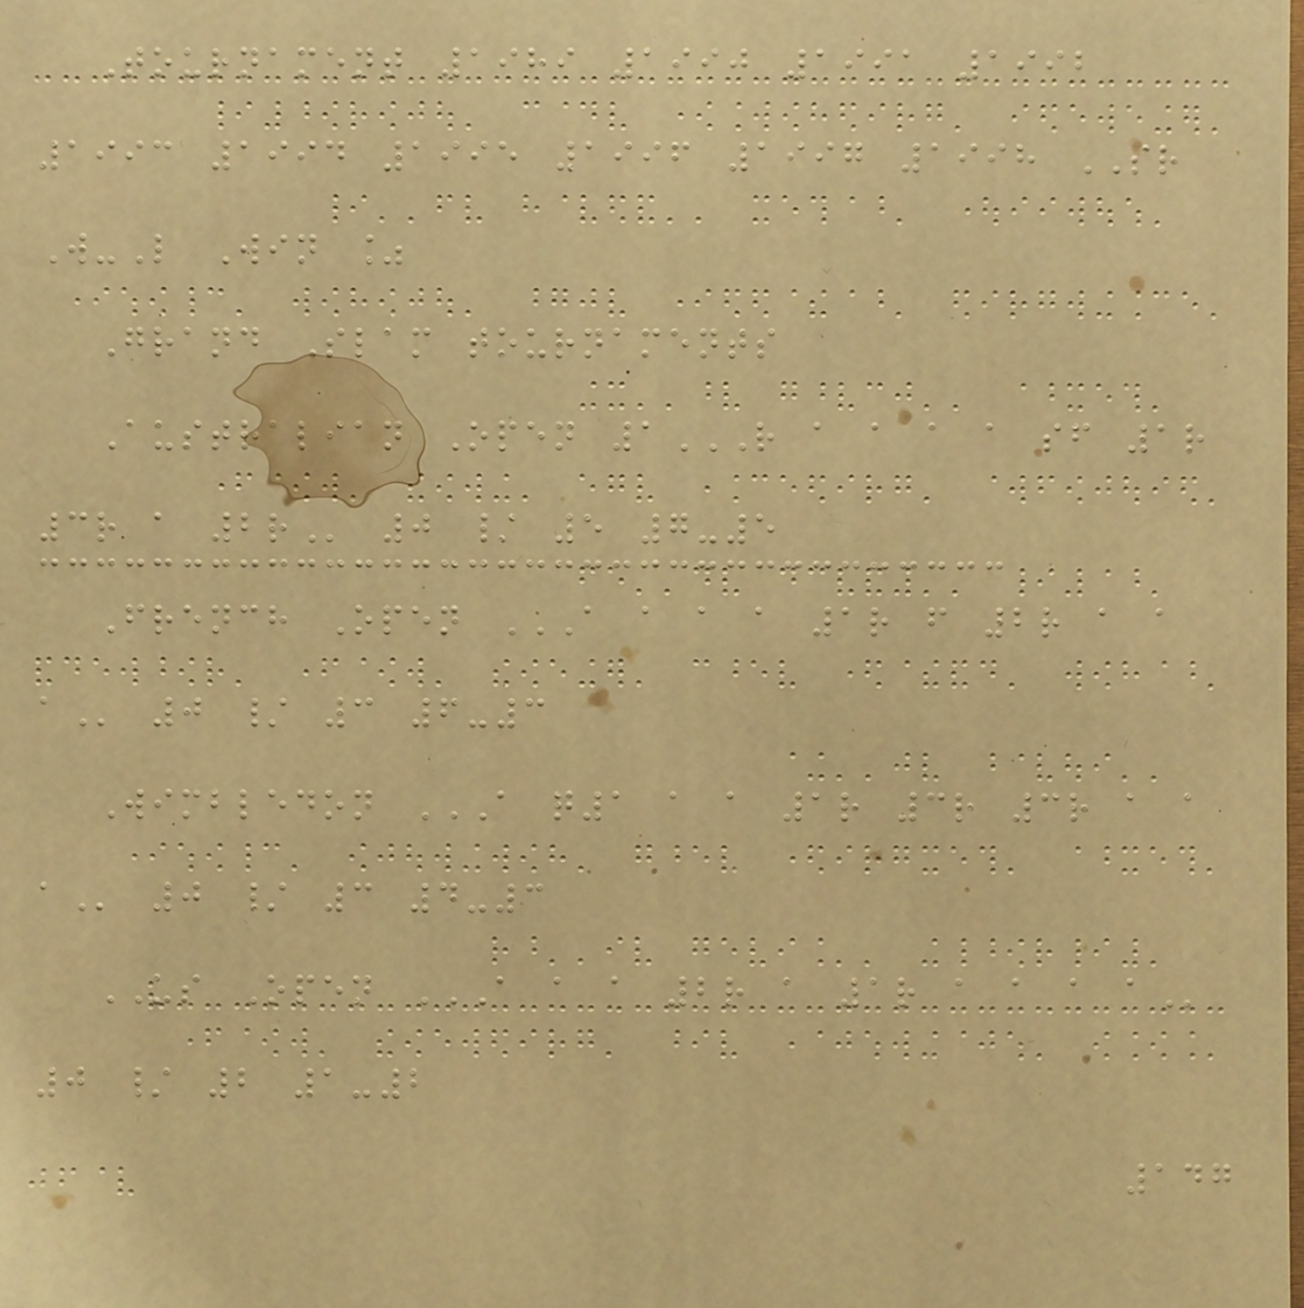Tournament 1989 1990 1991 1992
1993 1994 1995 1996 1997 1998 SR
W-L Win %
Grand Slam tournaments
Australian Open 1R A A A A SF 1R
3R A 2R 0 / 5 7-5
French Open A A A A 1R F 2R A A
A 0 / 3 6-3
Wimbledon A Q1 A A 1R 3R 3R A A
A 0 / 3 4-3
US Open A A A 2R A 1R A A A A
0 / 2 1-2
147
